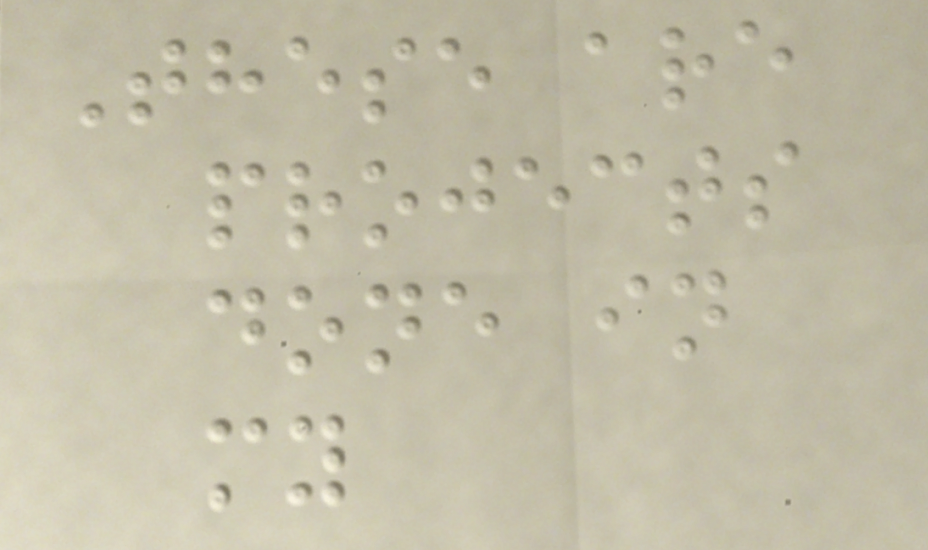These are
projects
done in
my
